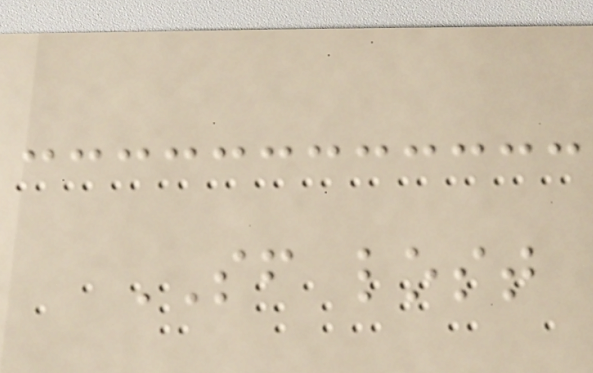SF lost
